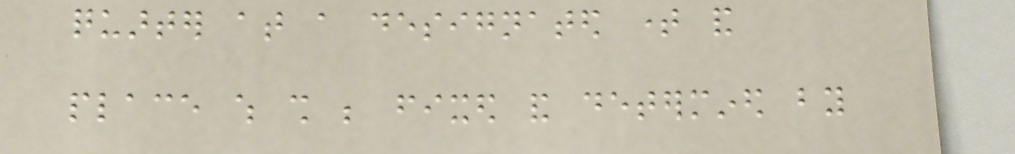quarter at a designated time and
place which shall be fixed and determined by
